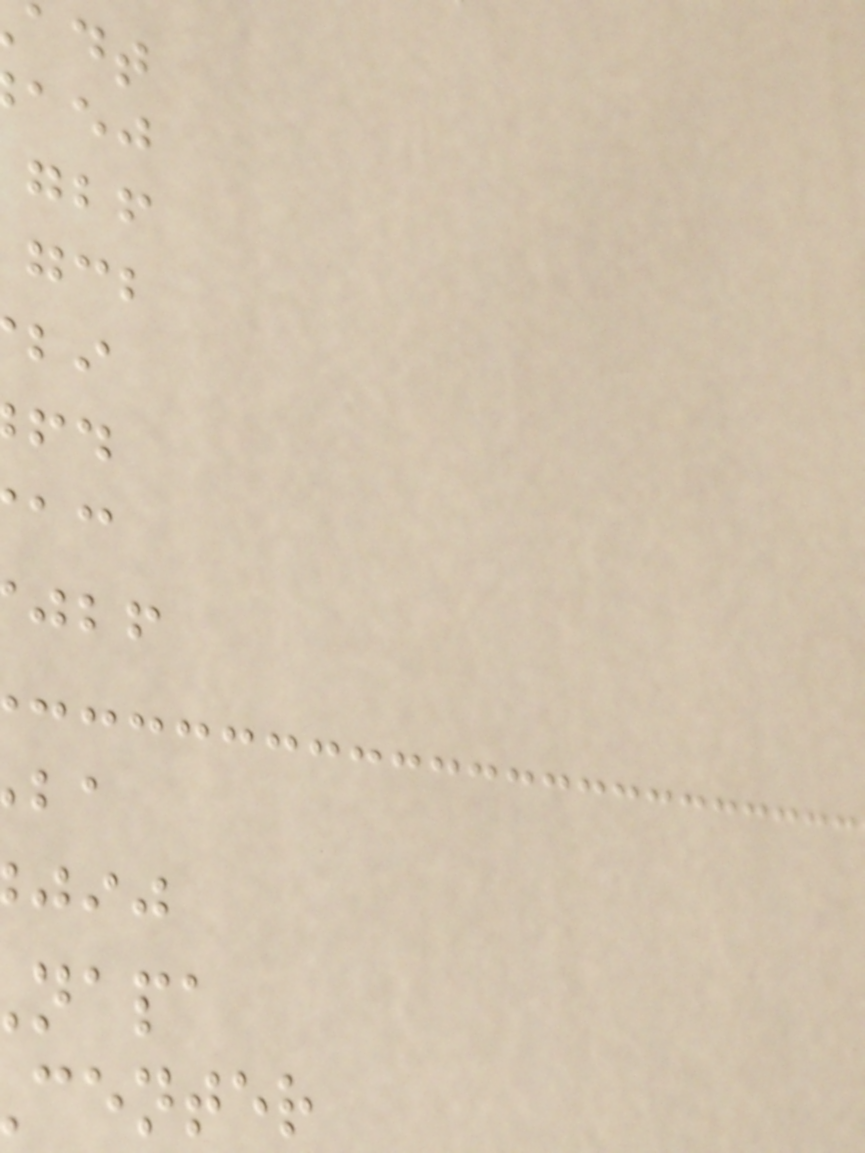napa
center
